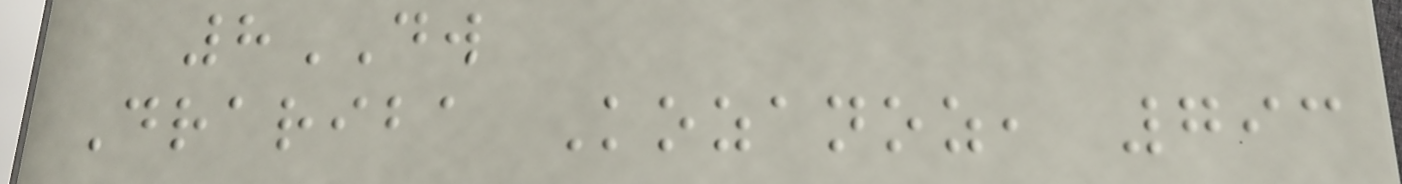8DW
Drariba Kozanoz, 793
